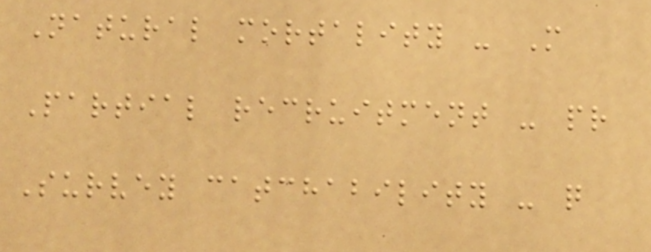Natural mortality - M
Partial recruitment - pr
Survey catchability - q
